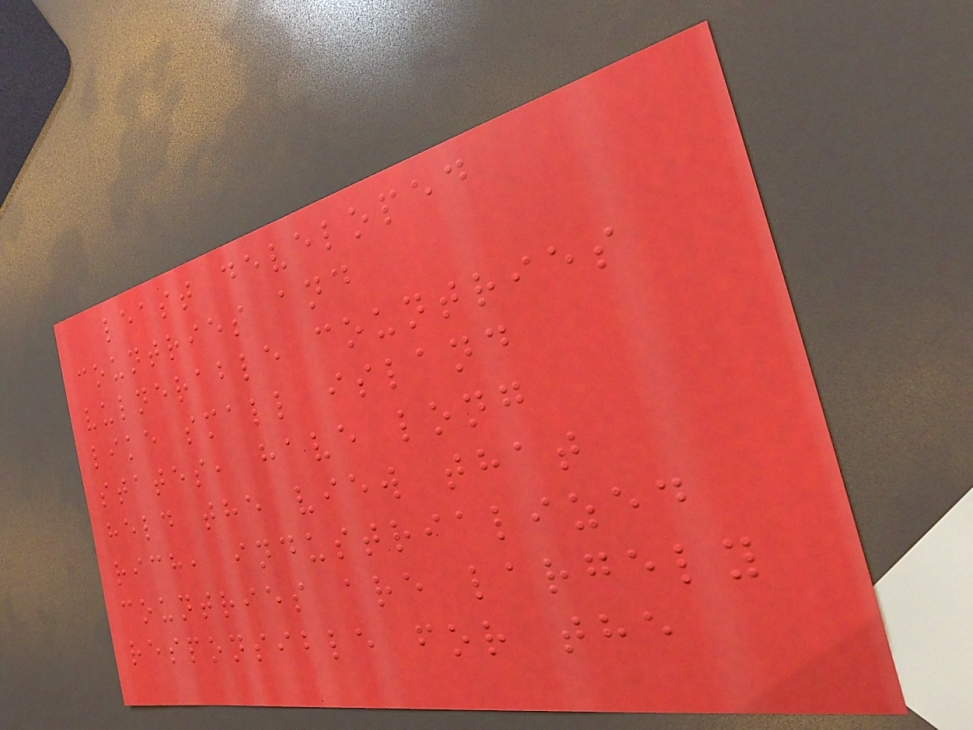least developed
countries and
vulnerable countries
like small island
states, have long
held the view that
rich, industrialized
countries are largely
responsible for the
